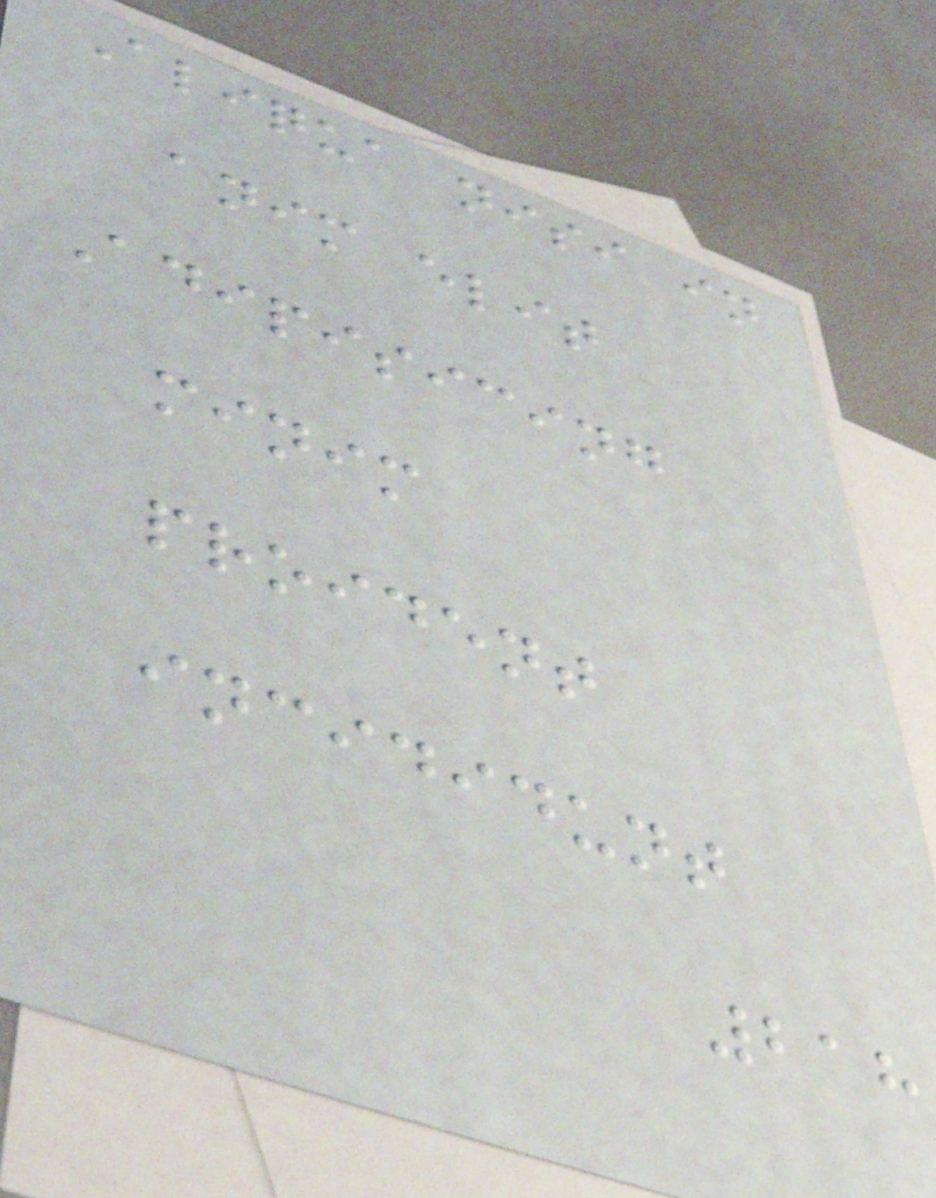Aliqua nisi in
anim elit
Adipisicing
minim
proident
incididunt
218
